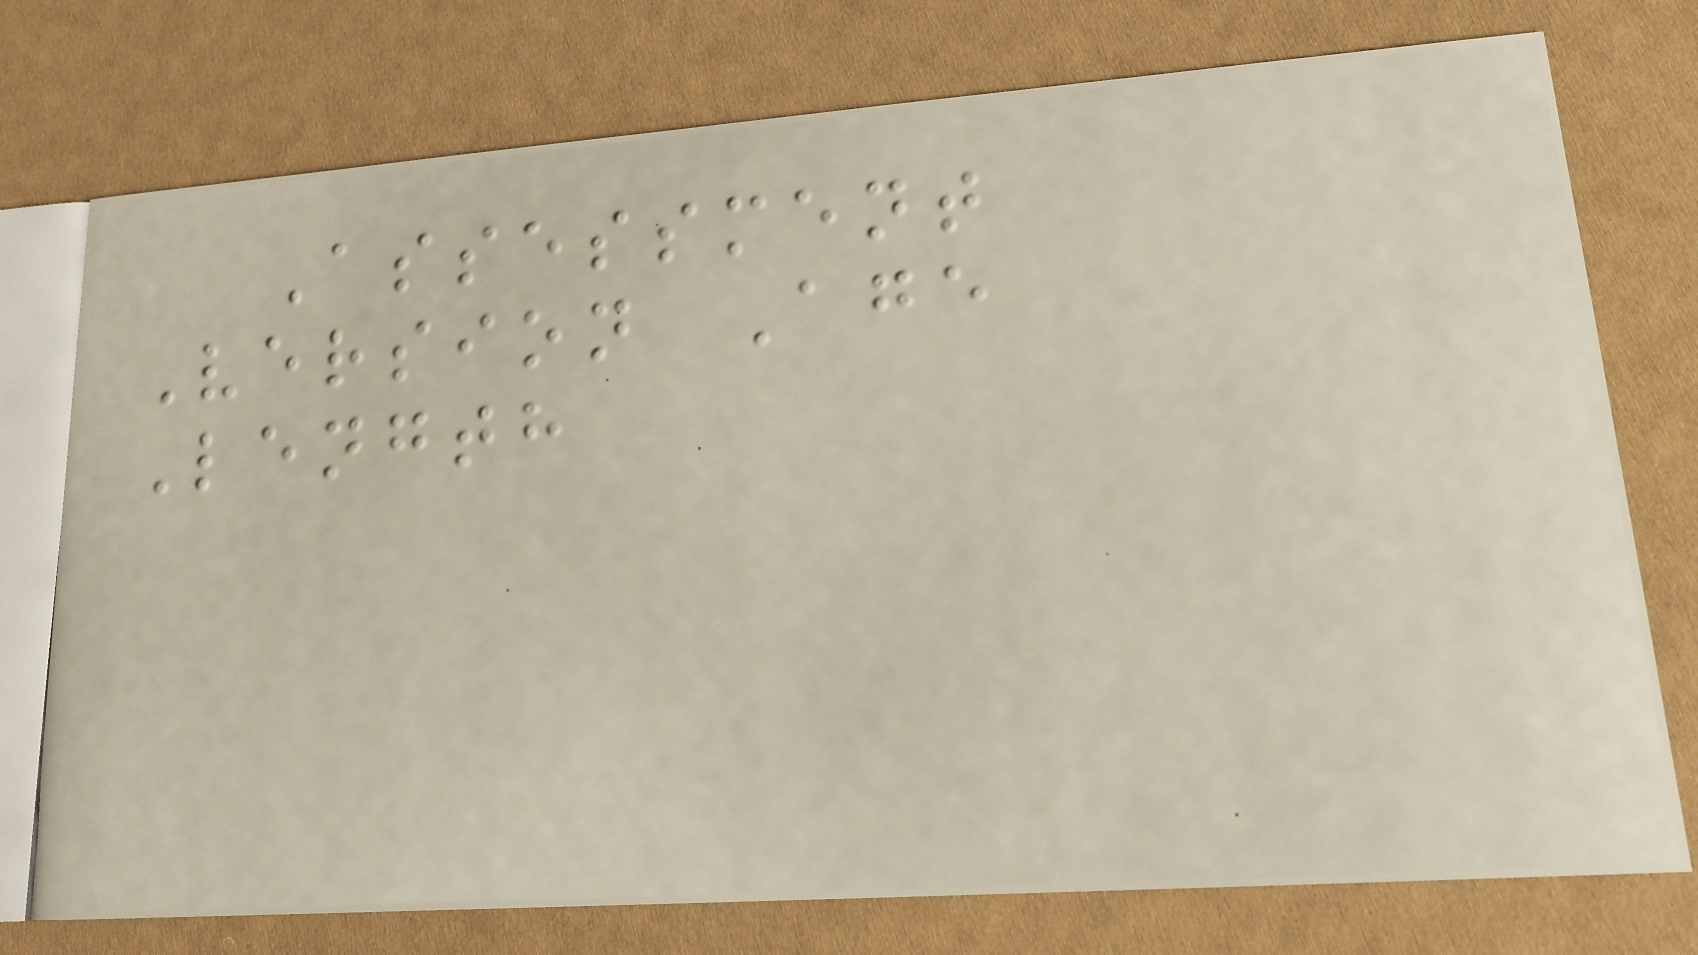Assessment
Version Age
Length
